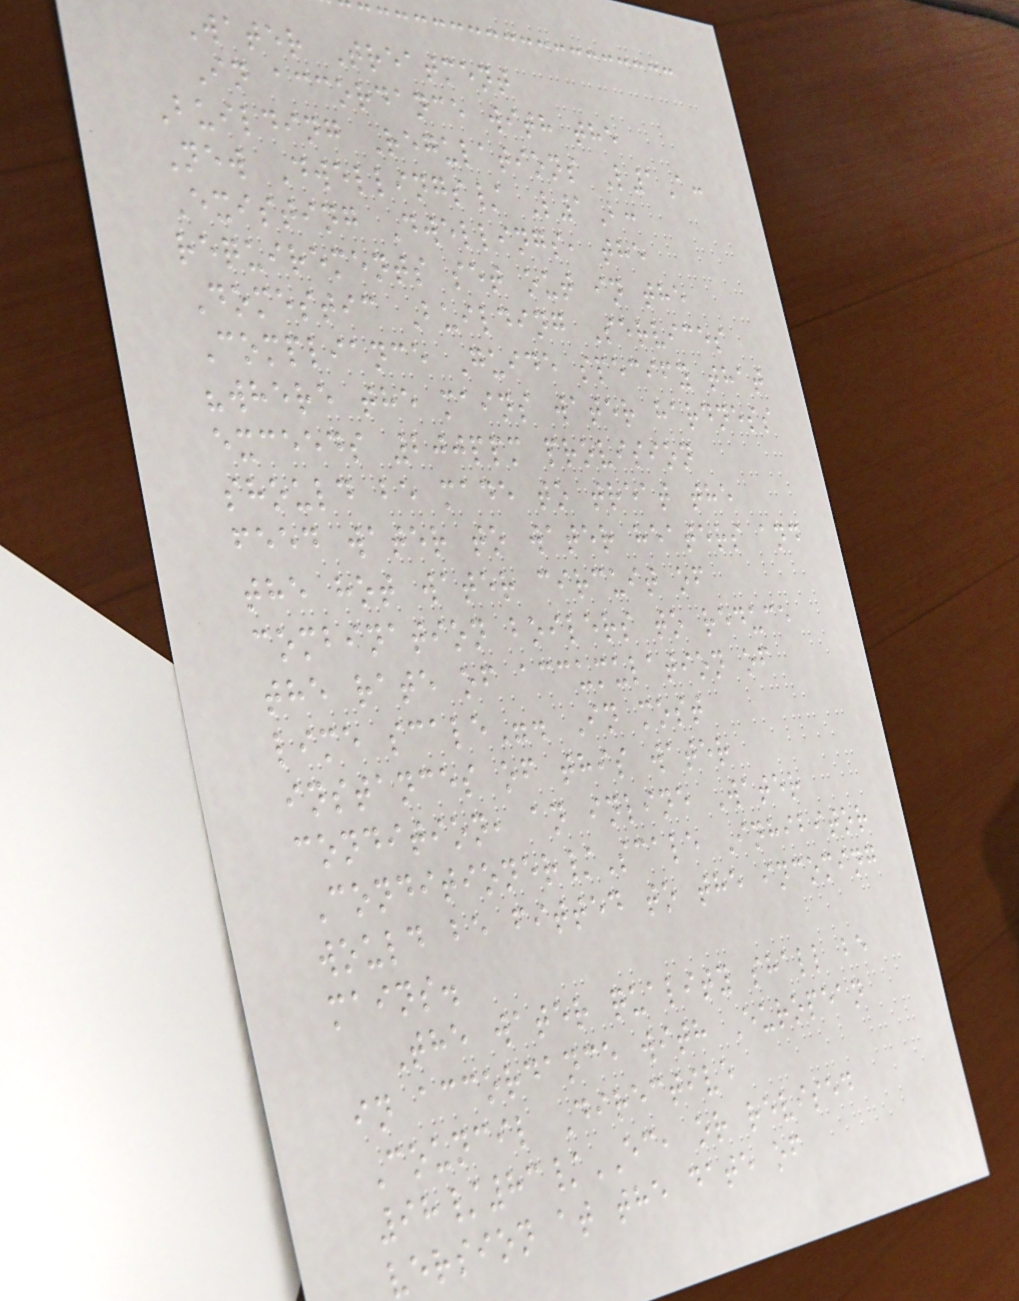Water Treatment
In accordance with the
Building Regulations L1A:
New Dwellings/ L1B:
Existing Dwellings, the
requirements set out in the
Domestic Building Services
Compliance Guide specify that
"where the mains water hardness
exceeds 200ppm provision
should be made to treat the
feed water to water heaters and
the hot water circuit of
combination boilers to reduce
the rate of accumulation of
lime scale". In most
instances of this water
condition, an inline Water
Conditioner/Scale Inhibitor
would be fitted to the incoming
mains.
The water quality shall be
in accordance with European
Council Directive
98/83/EC, or revised
version at the date of
